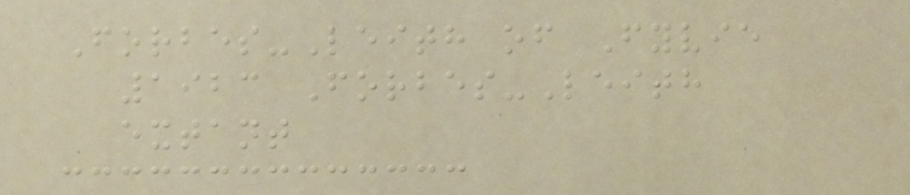Forbes-Leith of Fyvie
1923 Forbes-Leith
extant
